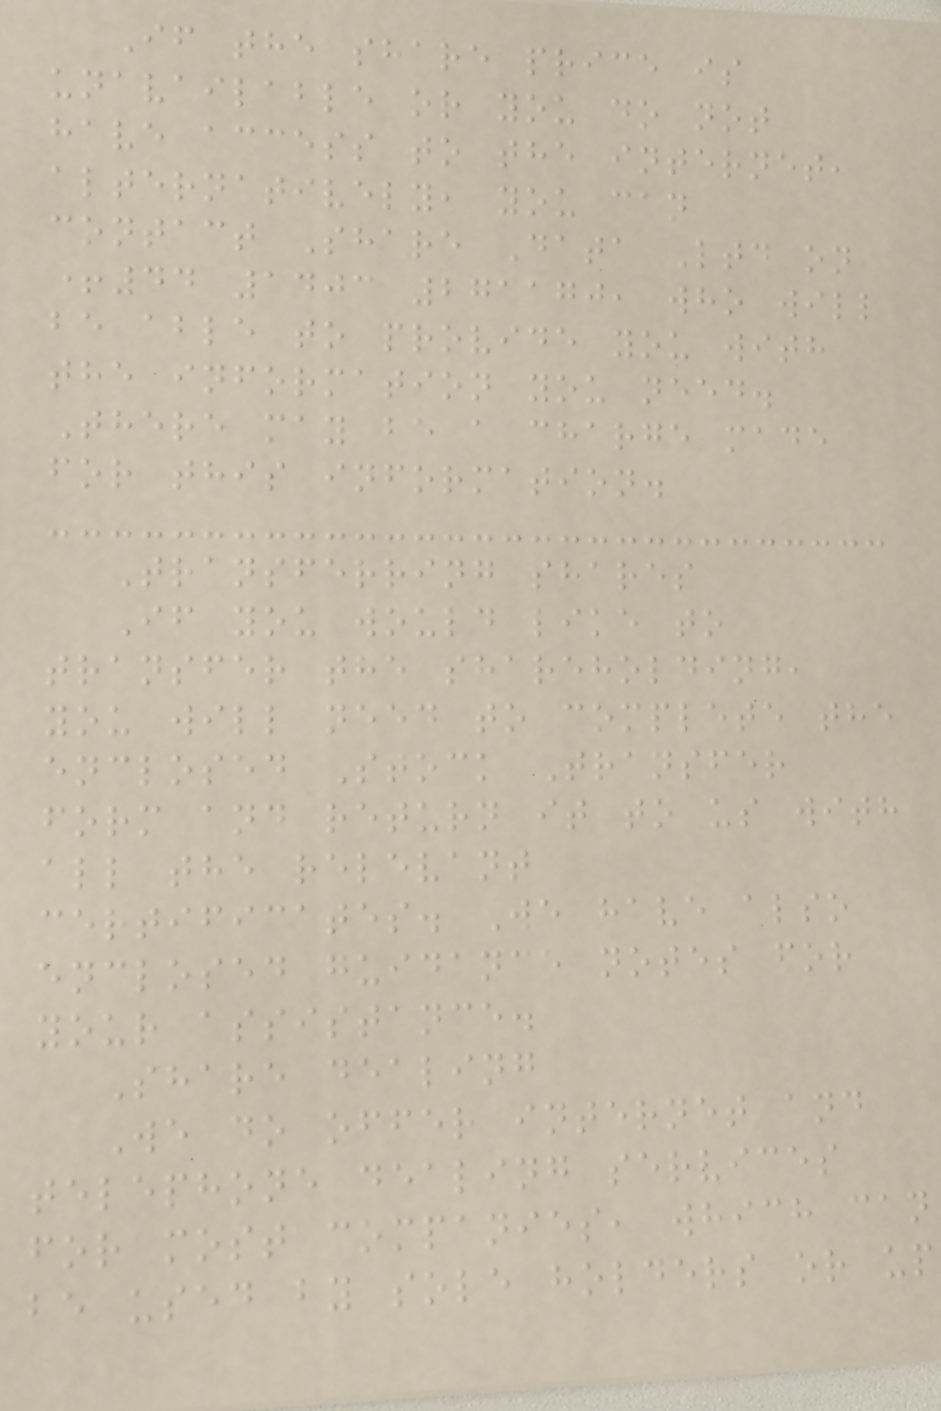If the share price is
unavailable or you do not
have access to the internet,
alternatively, you can
contact Share Data Ltd on
+44 1403 271170, who will
be able to provide you with
the information you need.
There may be a charge made
for this information.
Transferring shares
If you would like to
transfer the shareholding,
you will need to complete the
enclosed Stock Transfer
form and return it to us with
all the relevant
certificates. We have also
enclosed guidance notes for
your assistance.
Share dealing
We do offer internet and
telephone dealing services
for most companies, which can
be used by sole holders or up
